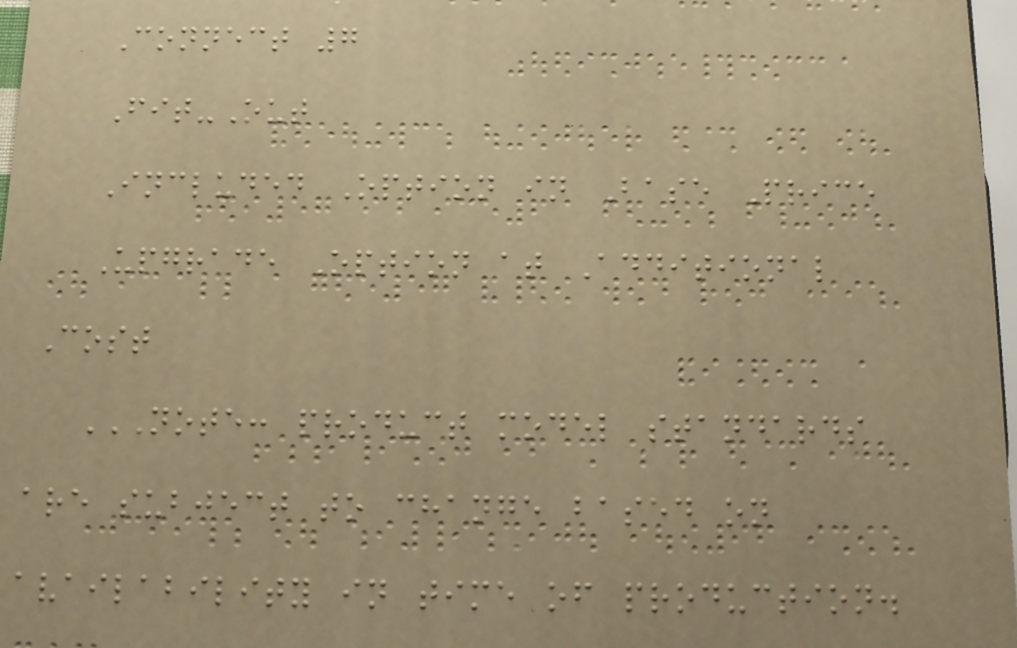Connect 7
Fit-Out
Included Option in Base Price
Upgrade Option at Additional
Cost
NOTE: PRODUCT MODEL STANDARDS
ARE SUBJECT TO CHANGE BASED ON
AVAILABILITY IN TIME OF PRODUCTION.
